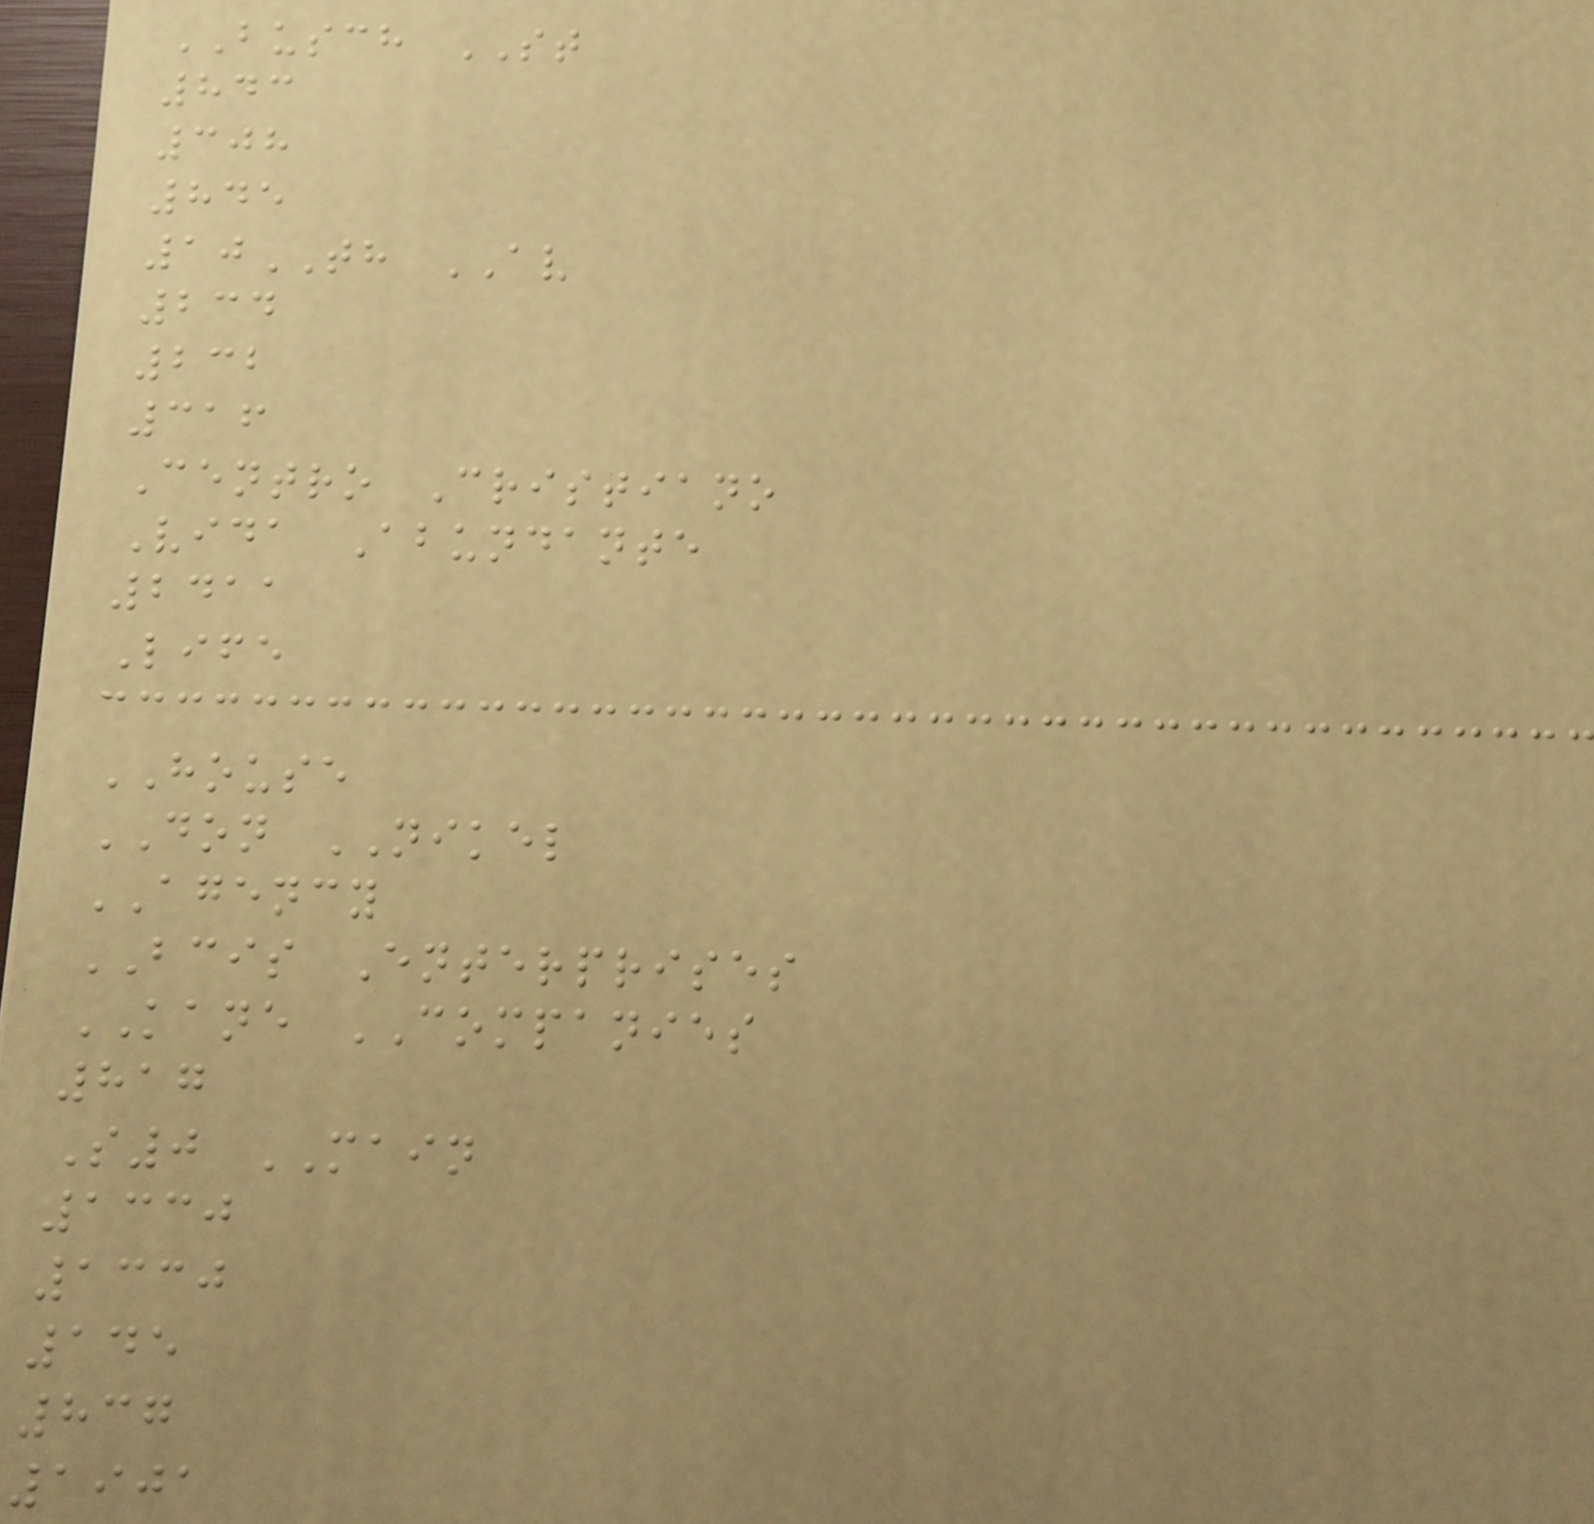BUSCH ST
843
308
845
10TH AV
234
232
316
Centro Cristiano
Vida Abundante
2411
Life
HOUSE
DON NIKEL
AGENCY
BCIS Enterprises
KANE COMPANIES
817
S0 MAIN
1330
1330
145
837
1901
